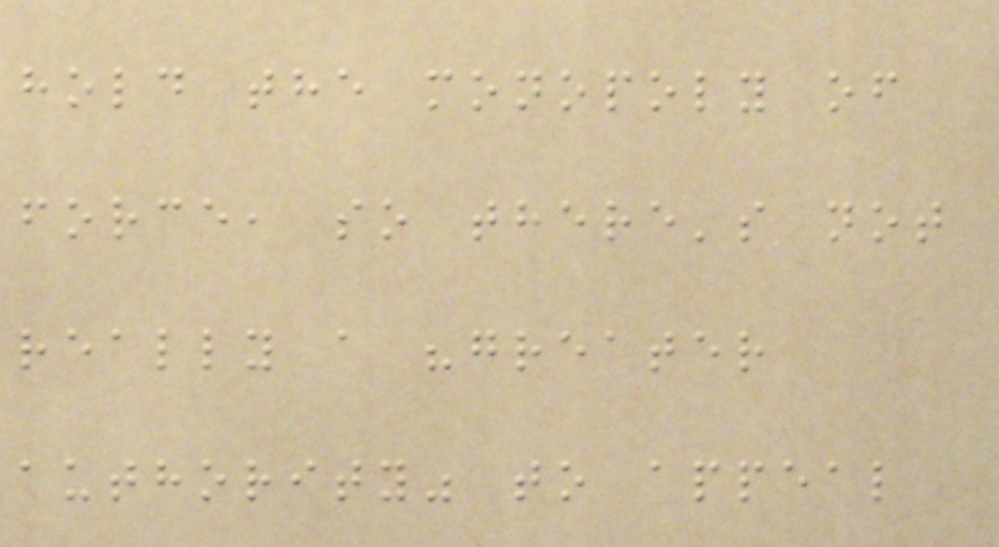hold the monopoly of
force, so there's not
really a "greater
authority" to appeal
